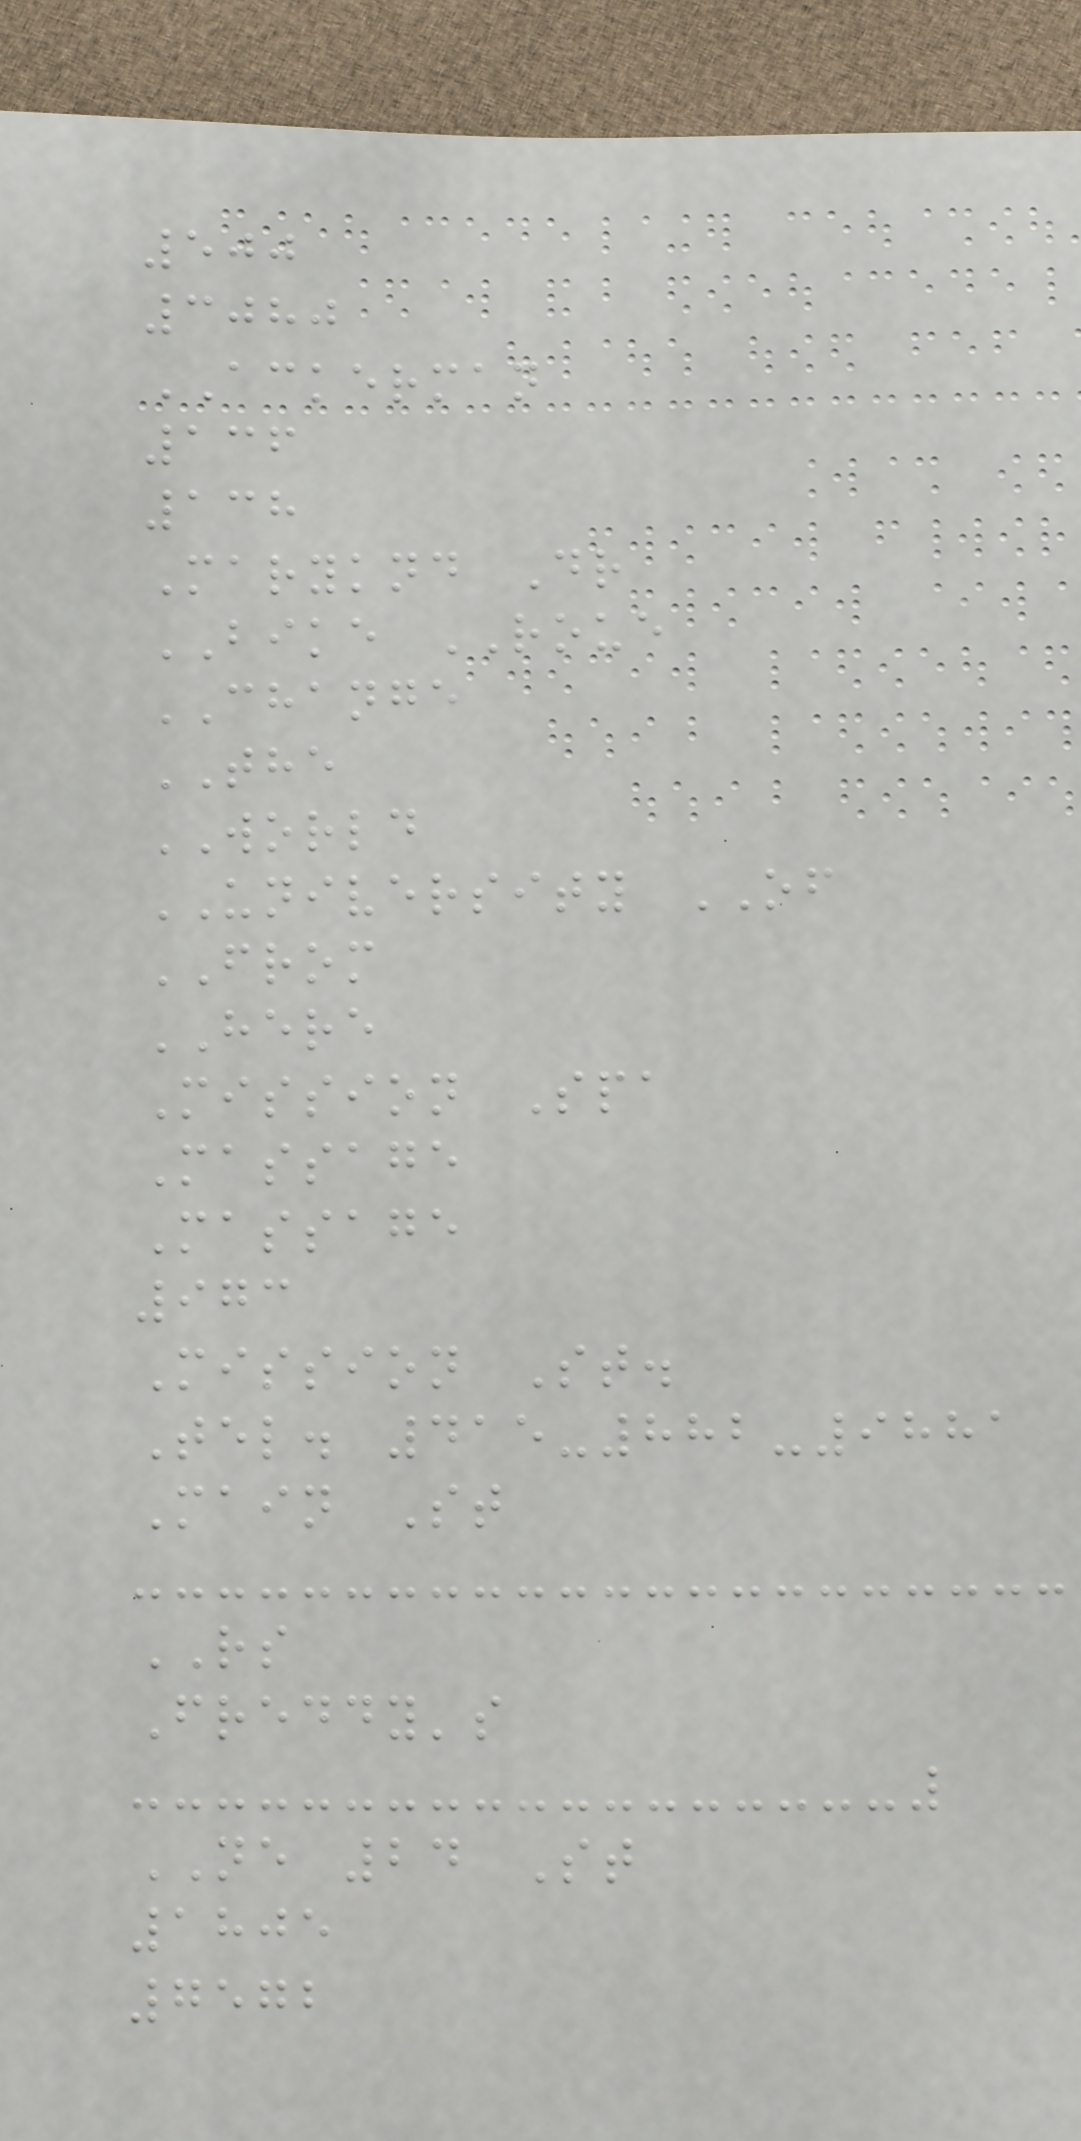500
3080
ACKERMAN
136
138
Maryknd Dr
BIKE ROUE
CHANGE
THE
WORLD
UNIVERSITY OF
FROM
HERE
Mission Spa
Massage
Massage
973
Mission St.
Tel. 415-882-9881
Main St
RS
Freddy's
NE 24 St
1805
7572
